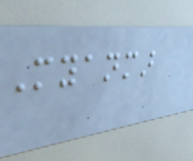Myanmar
